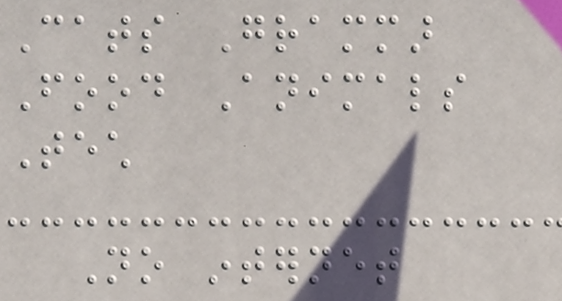Cats Grammar
Food Animals
Tech
No internet
